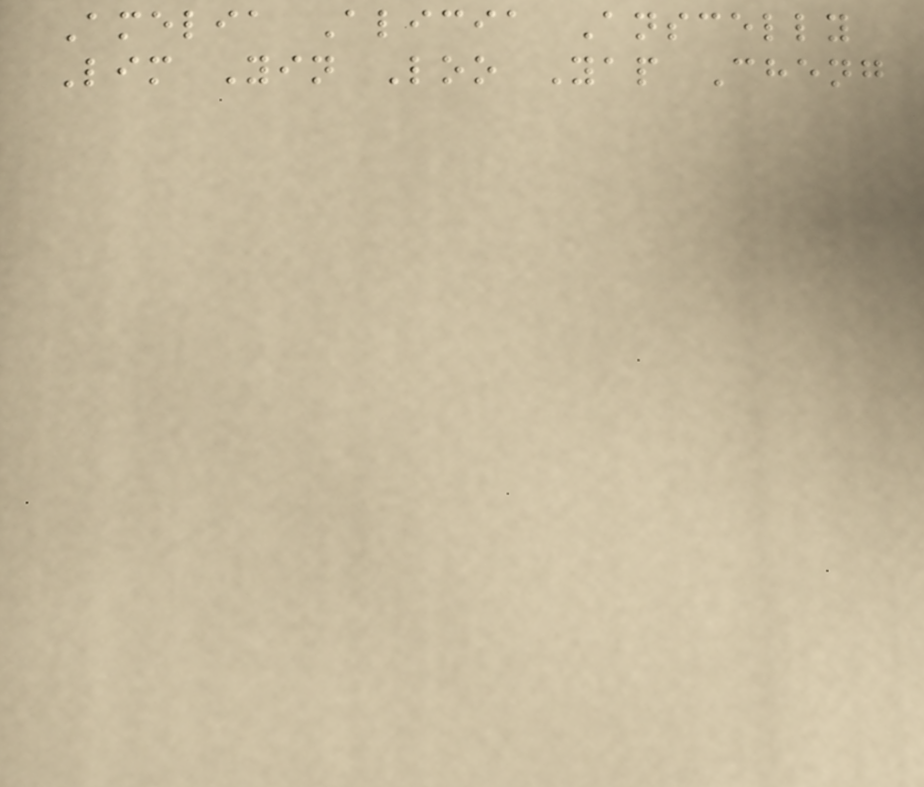Amelia Alicia Anscelly
Lim Yin Loo Yap Cheng
